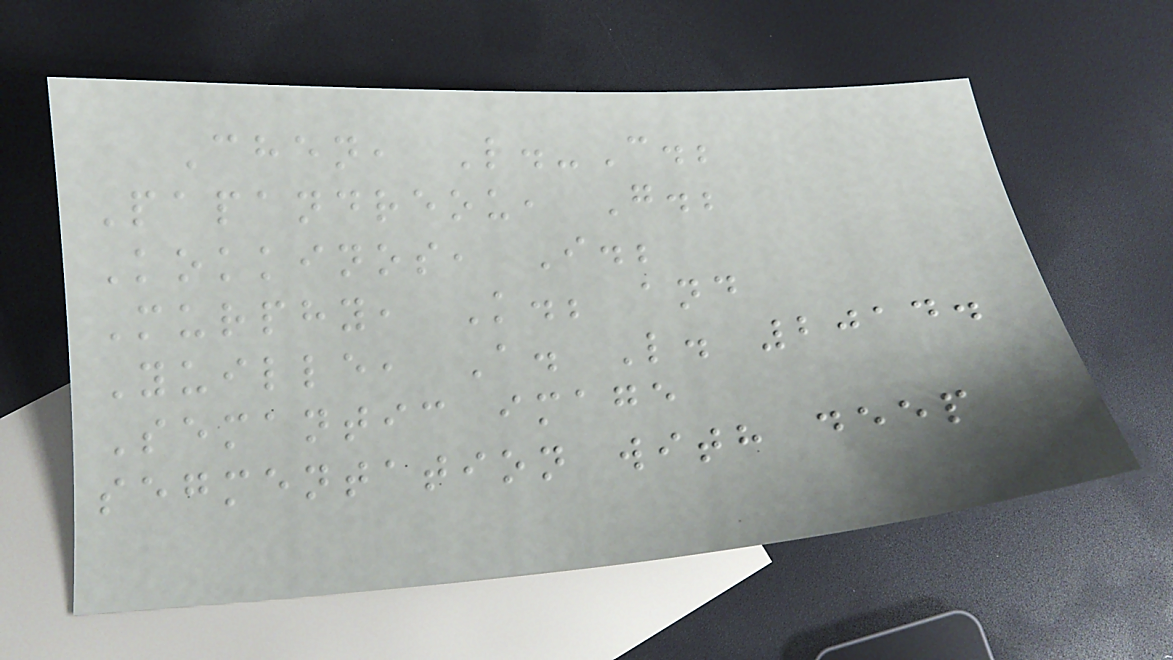Chen, L.-C.;
Papandreou, G.;
Kokkinos, I.;
Murphy, K.; and
Yuille, A. L. 2014.
Semantic image
segmentation with deep
